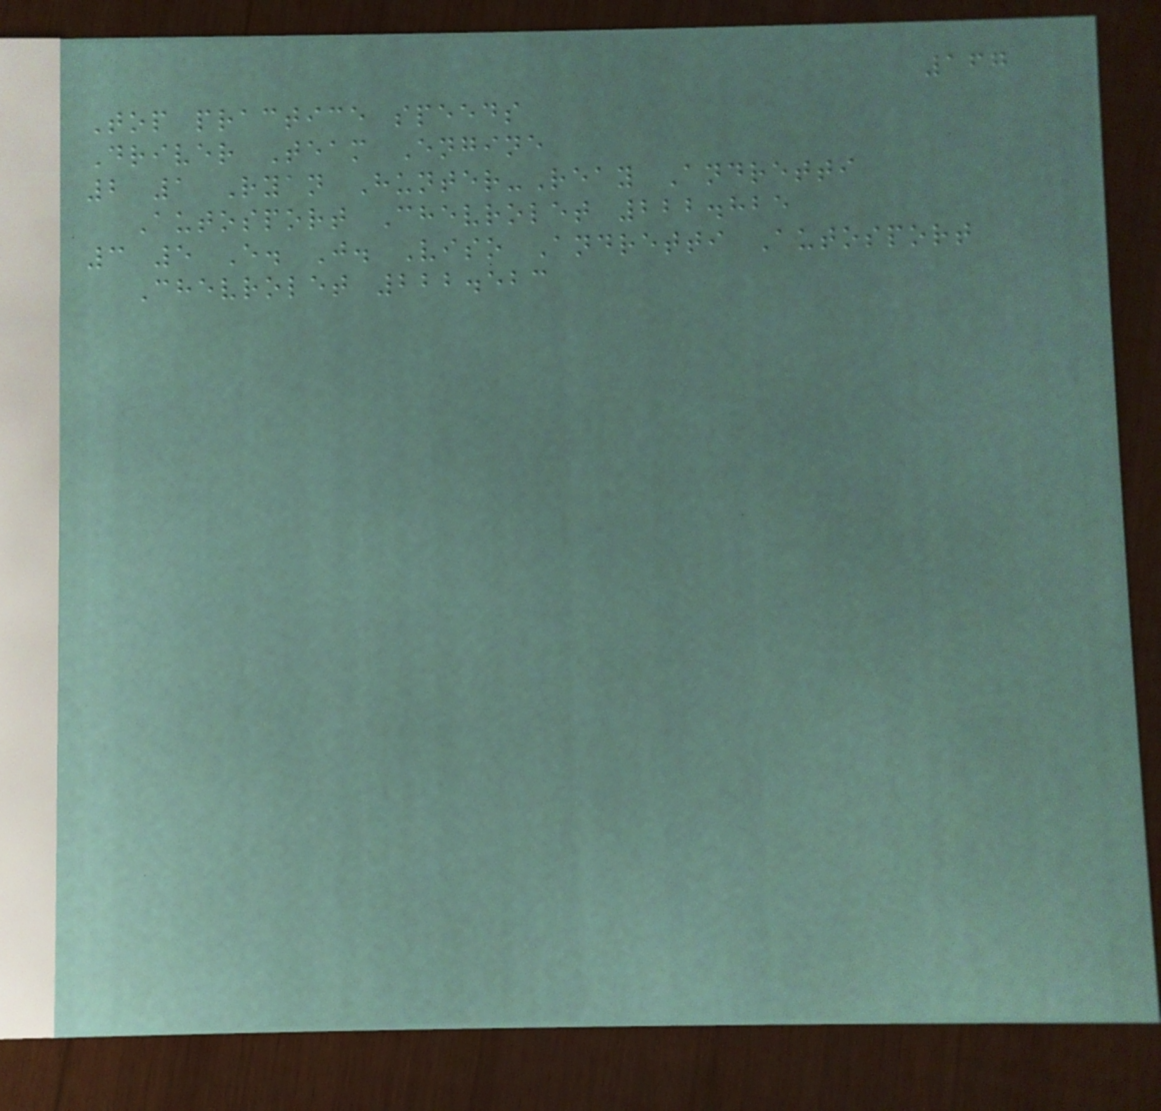167
Top practice speeds
Driver Team Engine
2 1 Ryan Hunter-Reay Andretti
Autosport Chevrolet 222.825
3 5 E. J. Viso Andretti Autosport
Chevrolet 222.523
